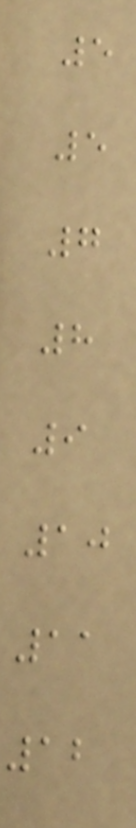5
5
7
8
9
10
11
12
